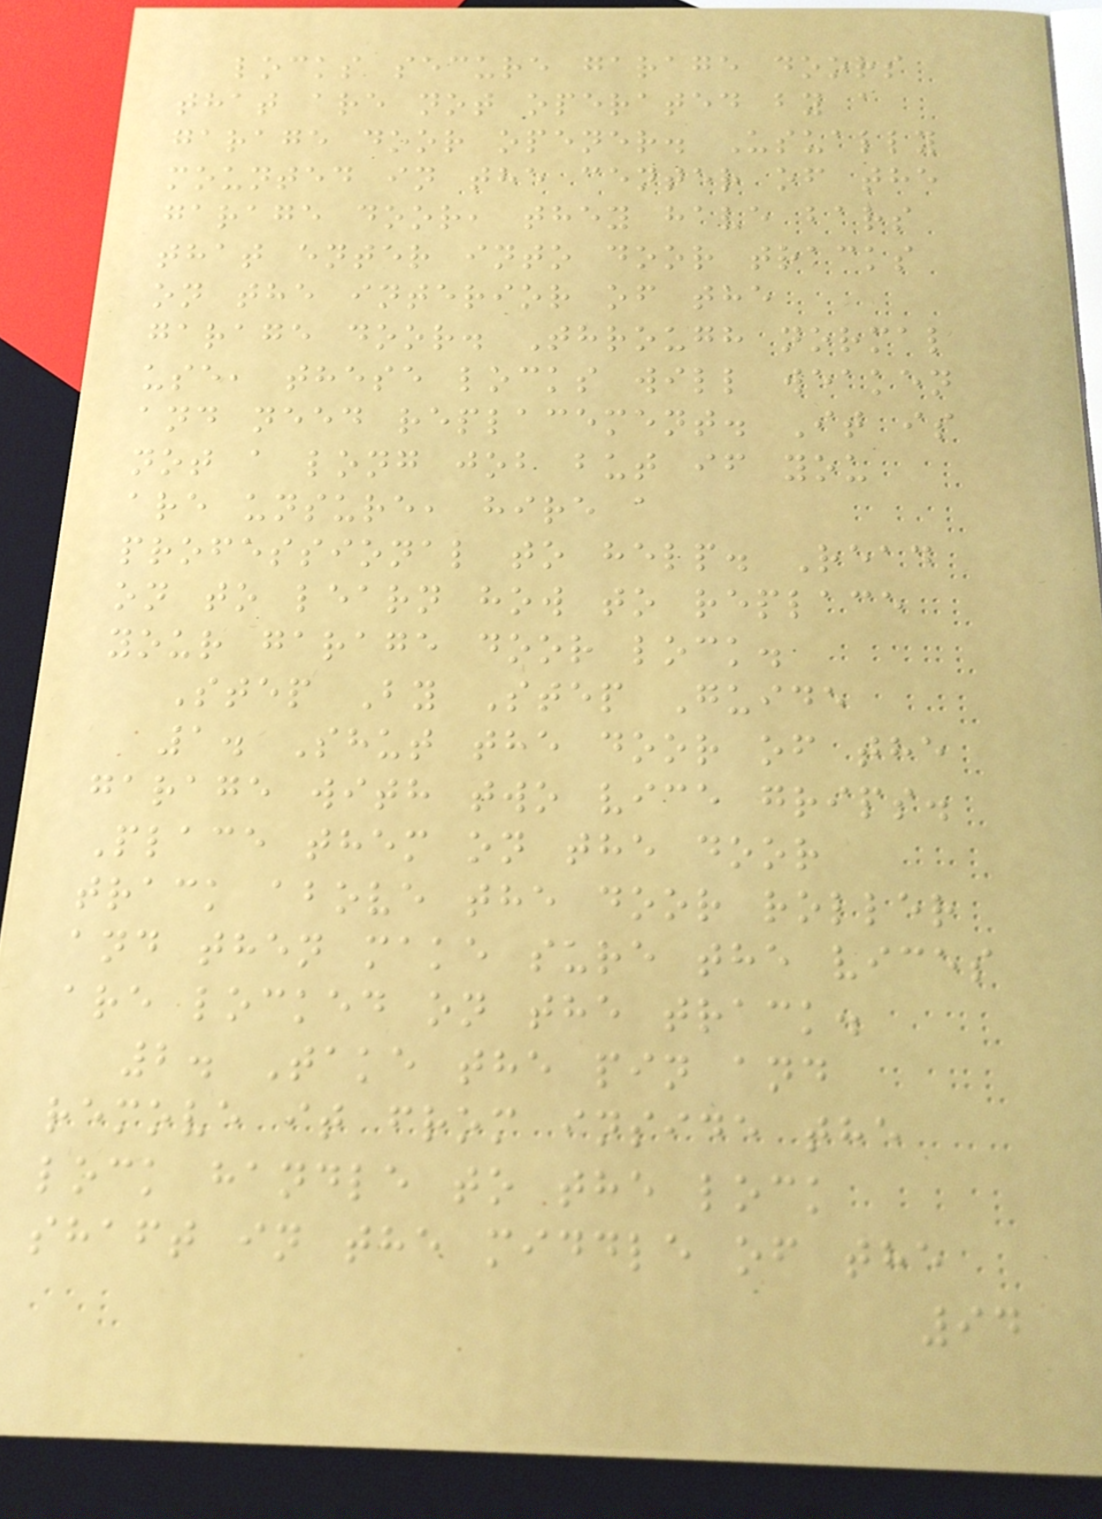locks secure garage doors
that are not operated by a
garage door opener. Usually
mounted in the center of the
garage door, they have bars
that enter into door tracks
on the interior of the
garage door. Through normal
use, these locks will weaken
and need replacement. It is
not a long job but if you
are unsure, hire a
professional to help. Read
on to learn how to replace
your garage door lock.
Step By Step Guide
1. Shut the door of the
garage with two vice grips.
Place them on the door
track above the door roller
and then make sure the vices
are locked on the track.
2. Take the pin and
remove it from inside the
lock handle to the lock
shaft in the middle of the
94
